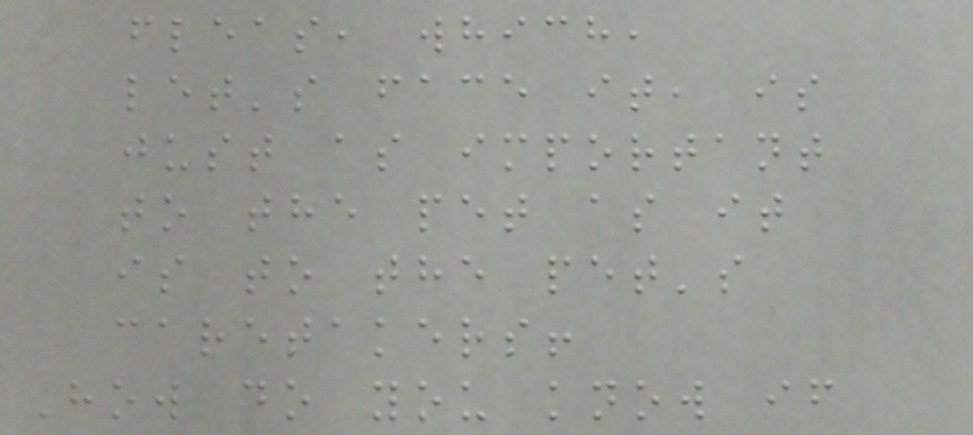fleas, which,
let's face it, is
just as important
to the pet as it
is to the pet's
caretakers!
How do you know if
